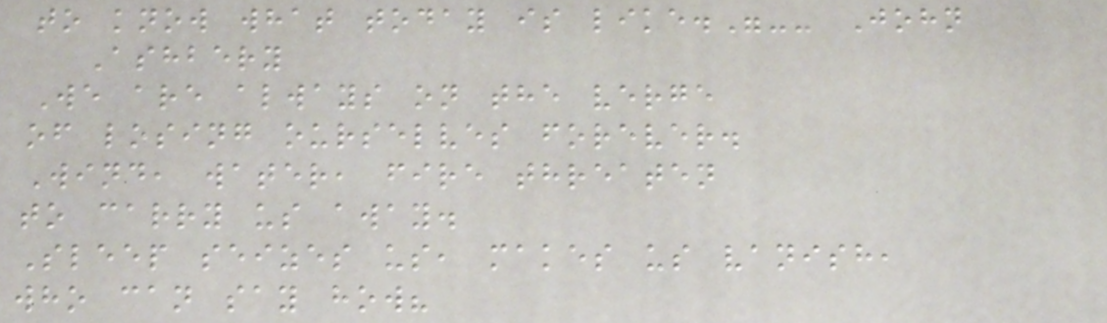to know what today is like."-- John
Ashbery
We are always on the verge
of losing ourselves forever.
Wind, water, fire threaten
to carry us away.
Sleep seizes us, makes us vanish,
who can say how?
